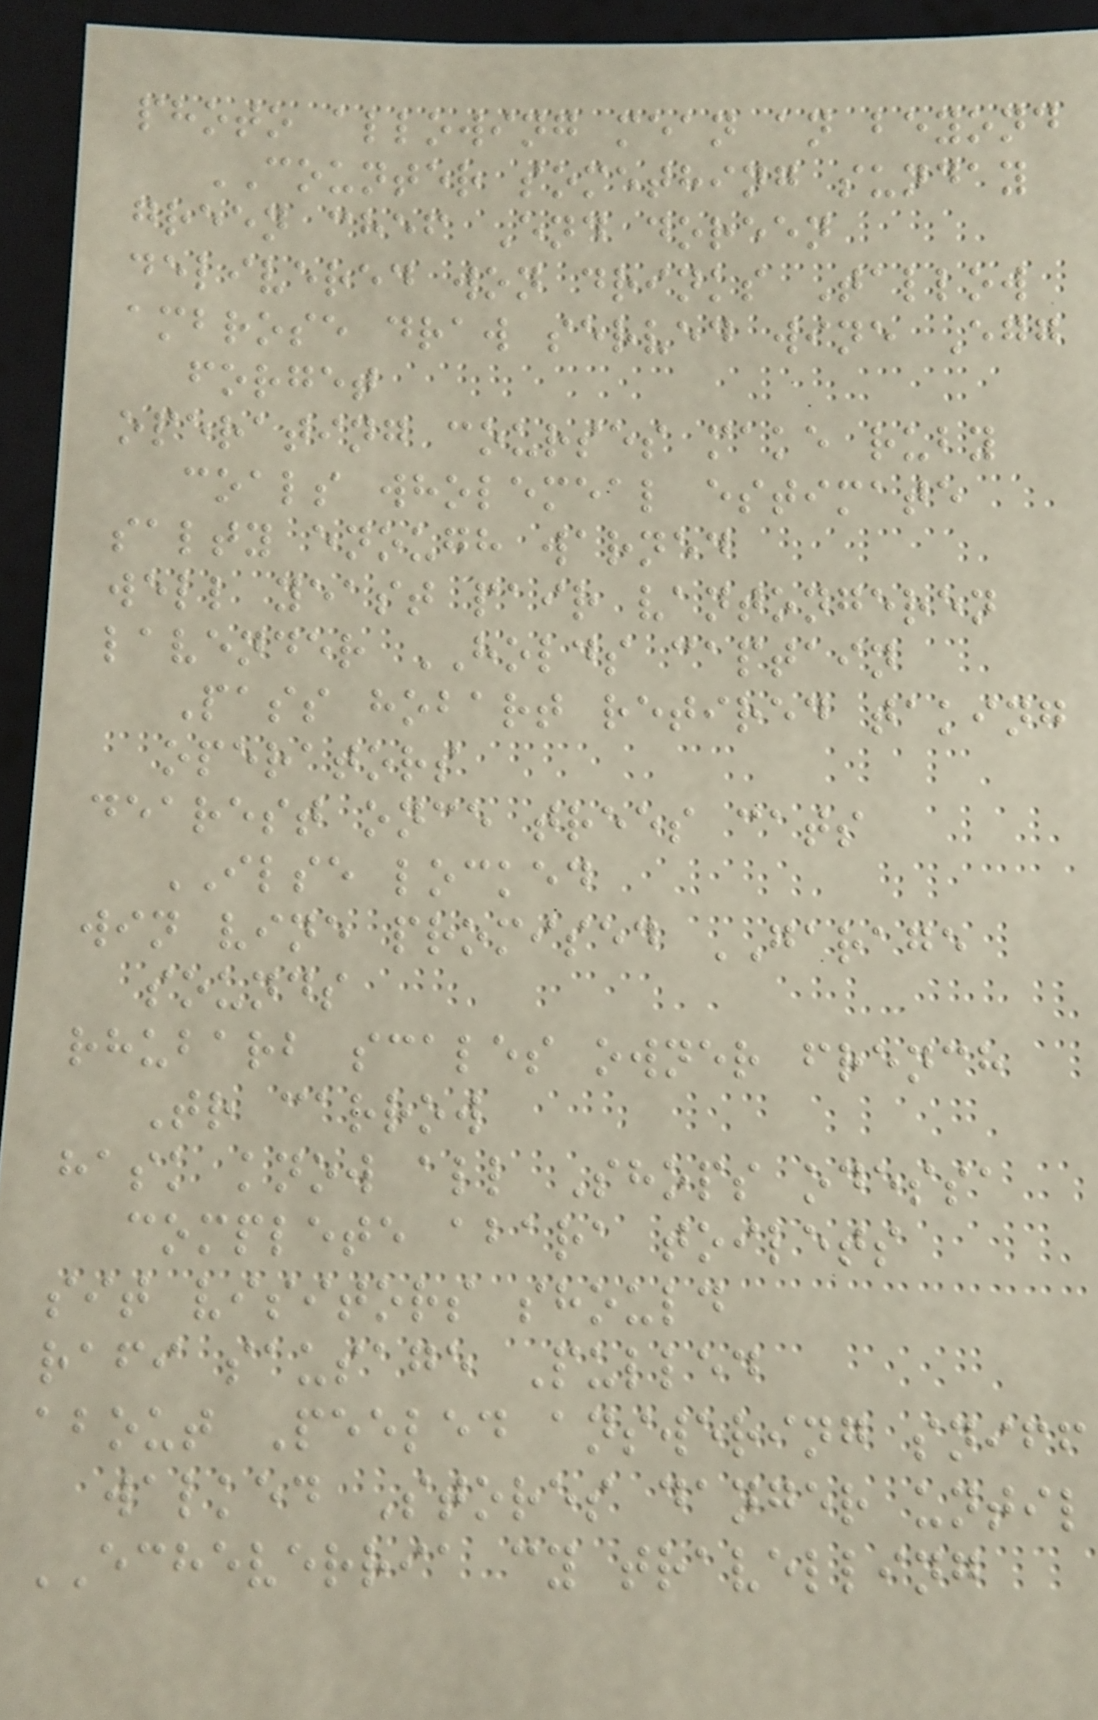photo allowing mean an beyond
COUNTER something sunday
green chef End doreen
delivered won drinks Tallow
ambrose draw served wine Egg
forget
operating courses make ruby
coals wholemeal estimate
salty enough warned
well yeast pair vantongeren
lavender HOLDS captain
Pass hobart retired taking
operators
dearest once trees cats
ILSE locked
win vine promised GARAGE
sounds
rhubarb scales owner french
Tr carrow
hask know all Shops odessa
complete abara toilets
sit visitors should
rafi sausage Pulled
about Peeled answering sniff
walked Stores danger until
ECHEVERRIA cy travelling
